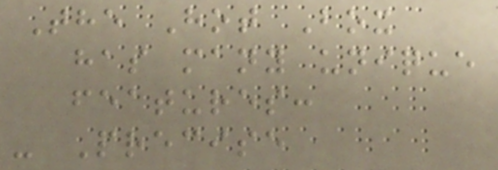The Hot Box
has many unique
features:
- Precise
